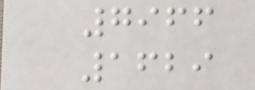7966
1629
